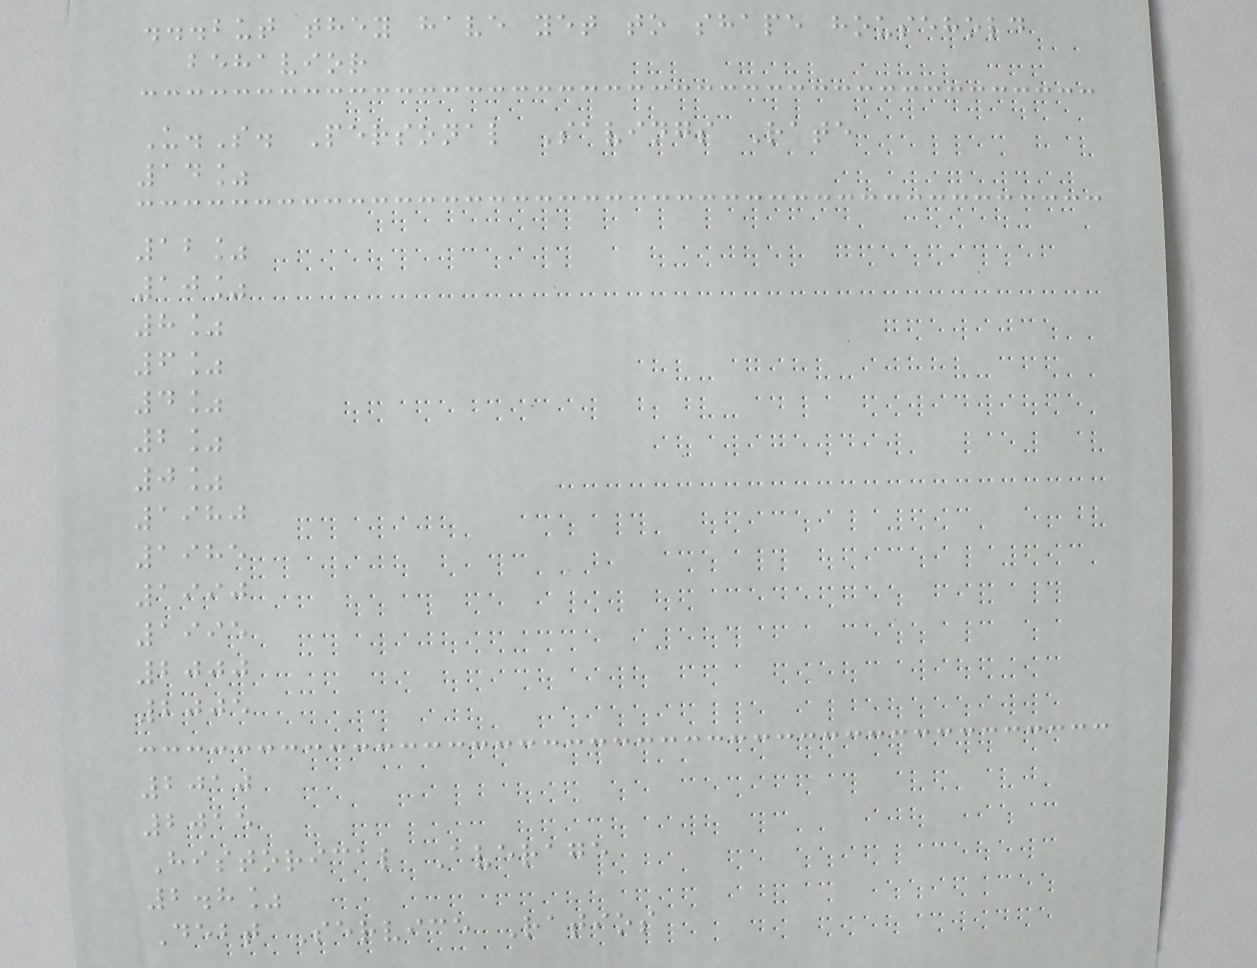...but they have yet to shape household
behavior
U.S. Personal Savings Rate
14%
12%
10%
8%
6%
4%
2%
0%
1980
1985
1990
1995
2000
2005
2010
2015
Historical Average
2.8%
Debt Service Ratios
